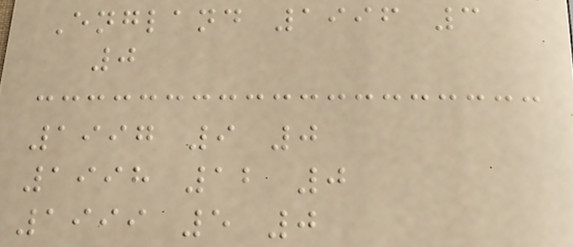England 1996 3
0
1997 9 0
1998 12 0
1999 5 0
